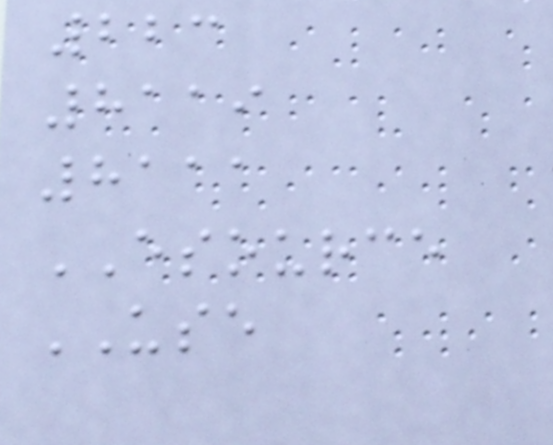223
8119
8111
ESOURCE
USE
